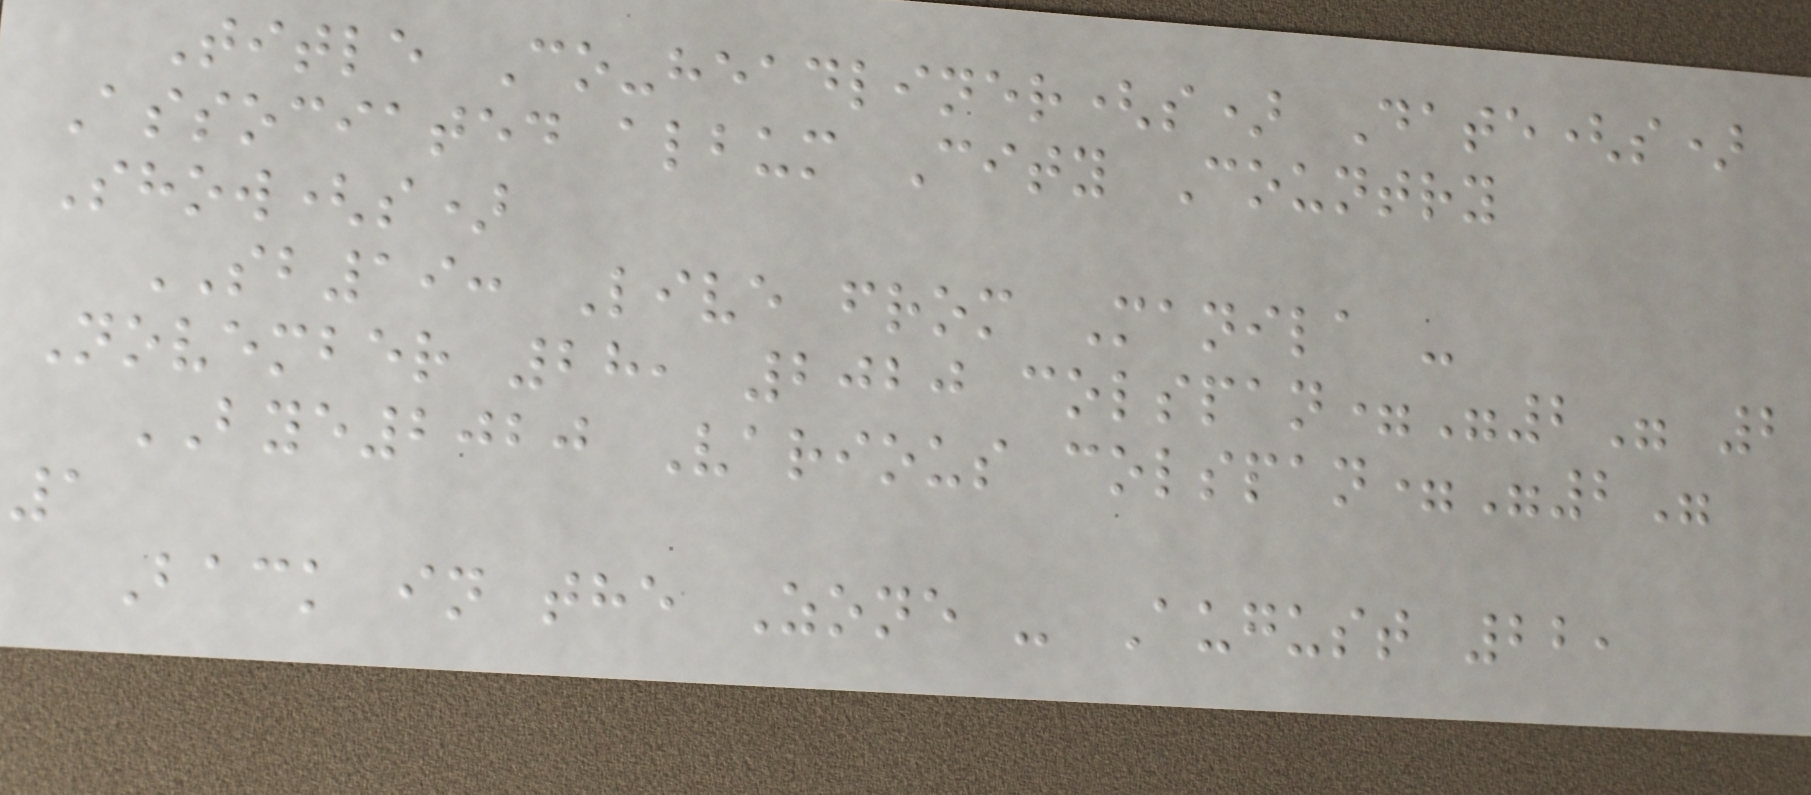Title Co-headliner(s) Date(s)
Associated album City Country
Show(s)
SB19: Live from Manila -
November 28, 2020 colspan="2" 2
BYE2020 Various colspan="2"
1
Back in the Zone - August 22,
